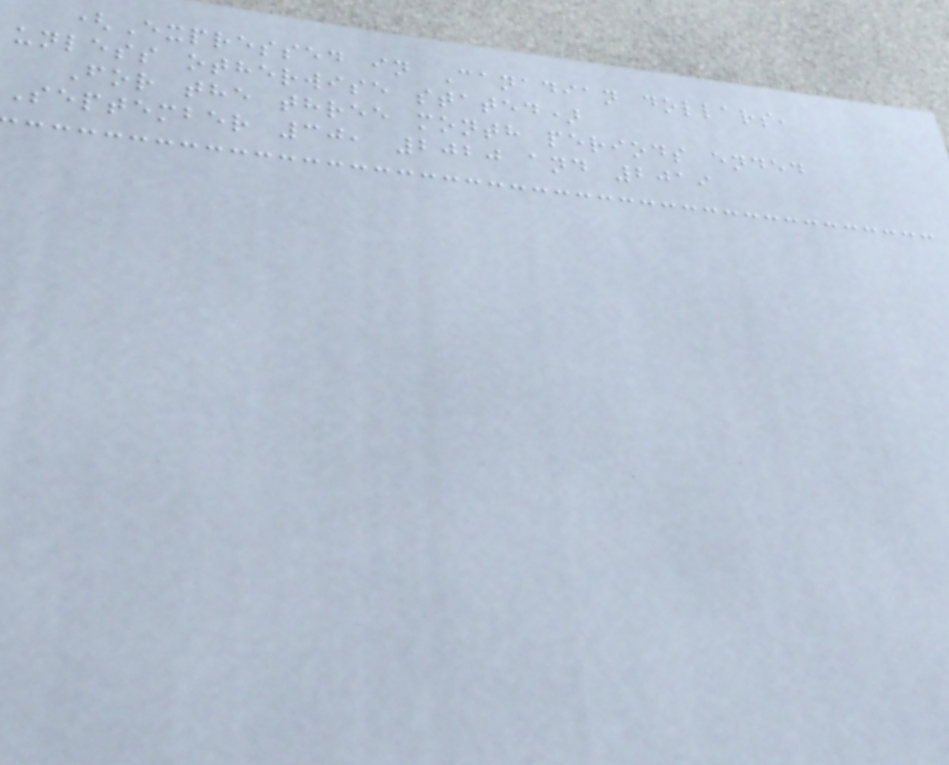(Expressed in Canadian dollars,
unless otherwise stated)
For the three month periods ended
September 30, 2020 and 2019
